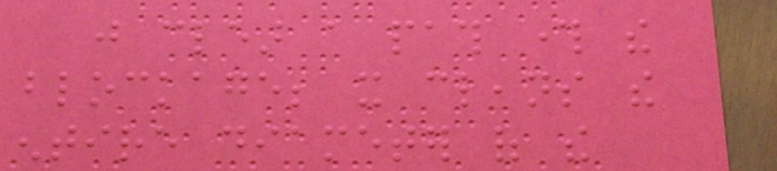just clear a path through the
blockage; it cleans the
entire diameter of the
